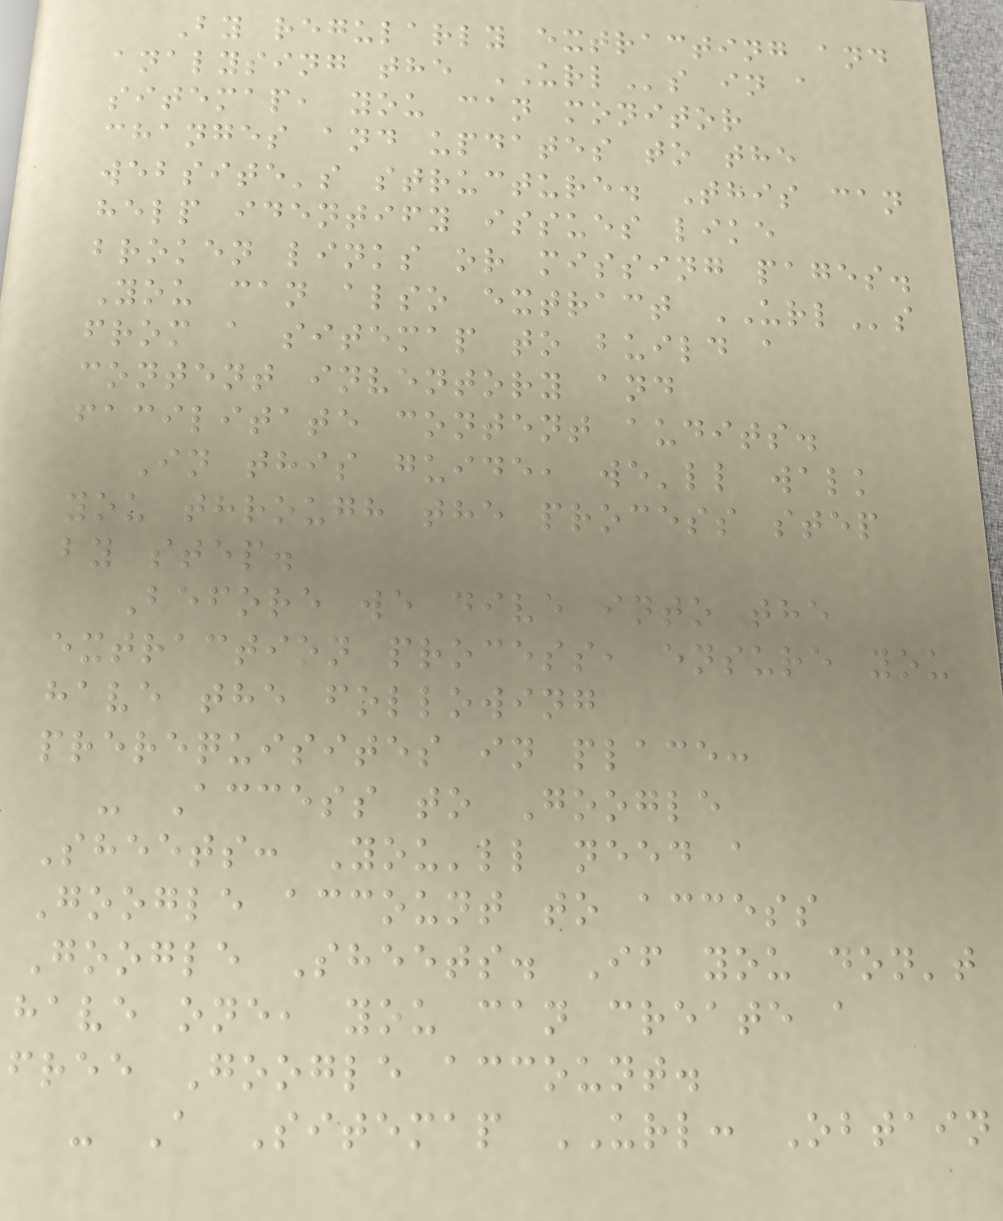By regularly extracting and
analysing the URLs in a
sitemap, you can monitor
changes and updates to the
website's structure. This can
help identify issues like
broken links or missing pages.
You can also extract URLs
from a sitemap to build a
content inventory and
facilitate content audits.
In this guide, we'll walk
you through the process step
by step.
Before we dive into the
extraction process, ensure you
have the following
prerequisites in place:
- Access to Google
Sheets: You'll need a
Google account to access
Google Sheets. If you don't
have one, you can create a
free Google account.
- A Sitemap URL: Obtain
